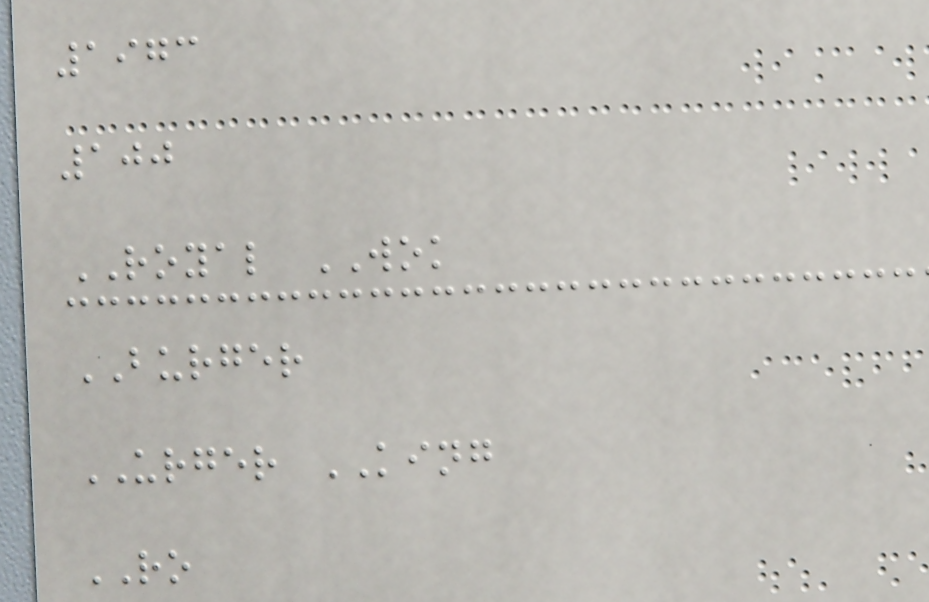1973
100
ROYAL WOK
BURGER
URGER KING
RO
